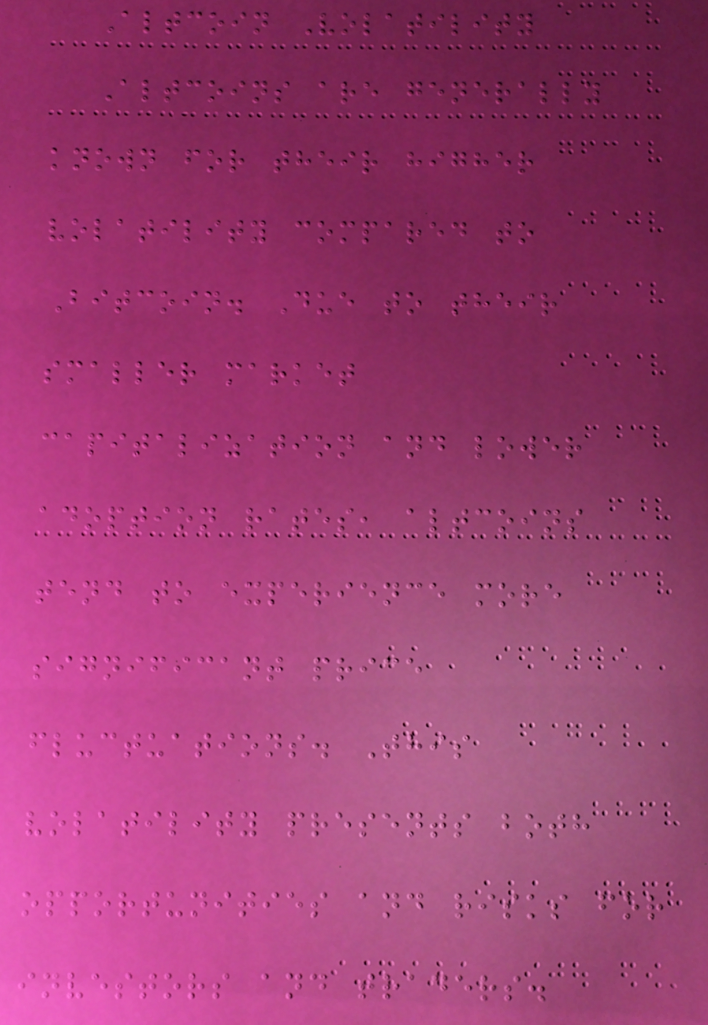Altcoin Volatility
Altcoins are generally
known for their higher
volatility compared to
Bitcoin. Due to their
smaller market
capitalization and lower
adoption rates, altcoins
tend to experience more
significant price
fluctuations. This
volatility presents both
opportunities and risks for
investors and traders.
